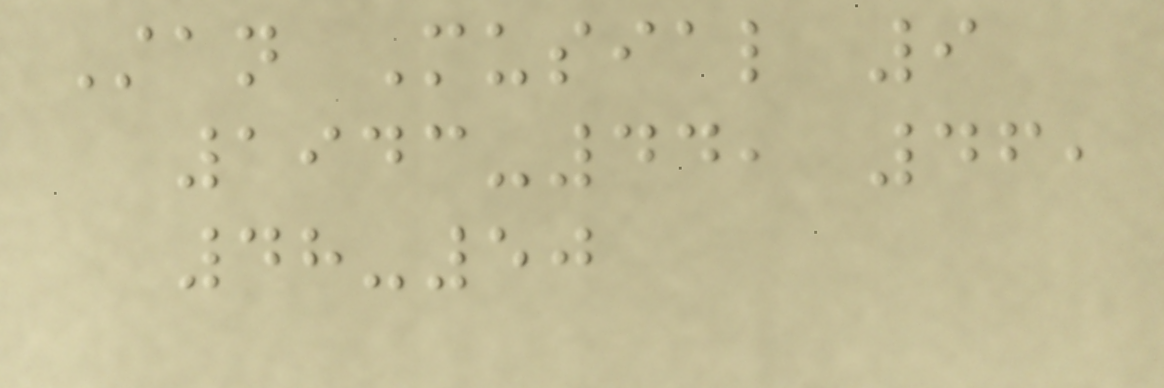Stan Musial 9
1943-44, 46,
48-50
